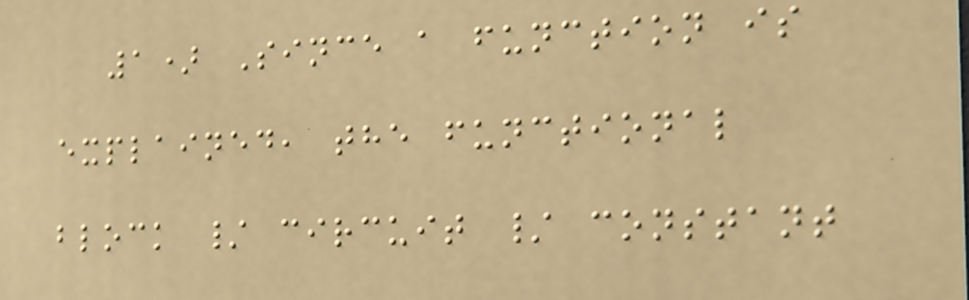1) Since a function is
explained, the functional
block / circuit / constant
